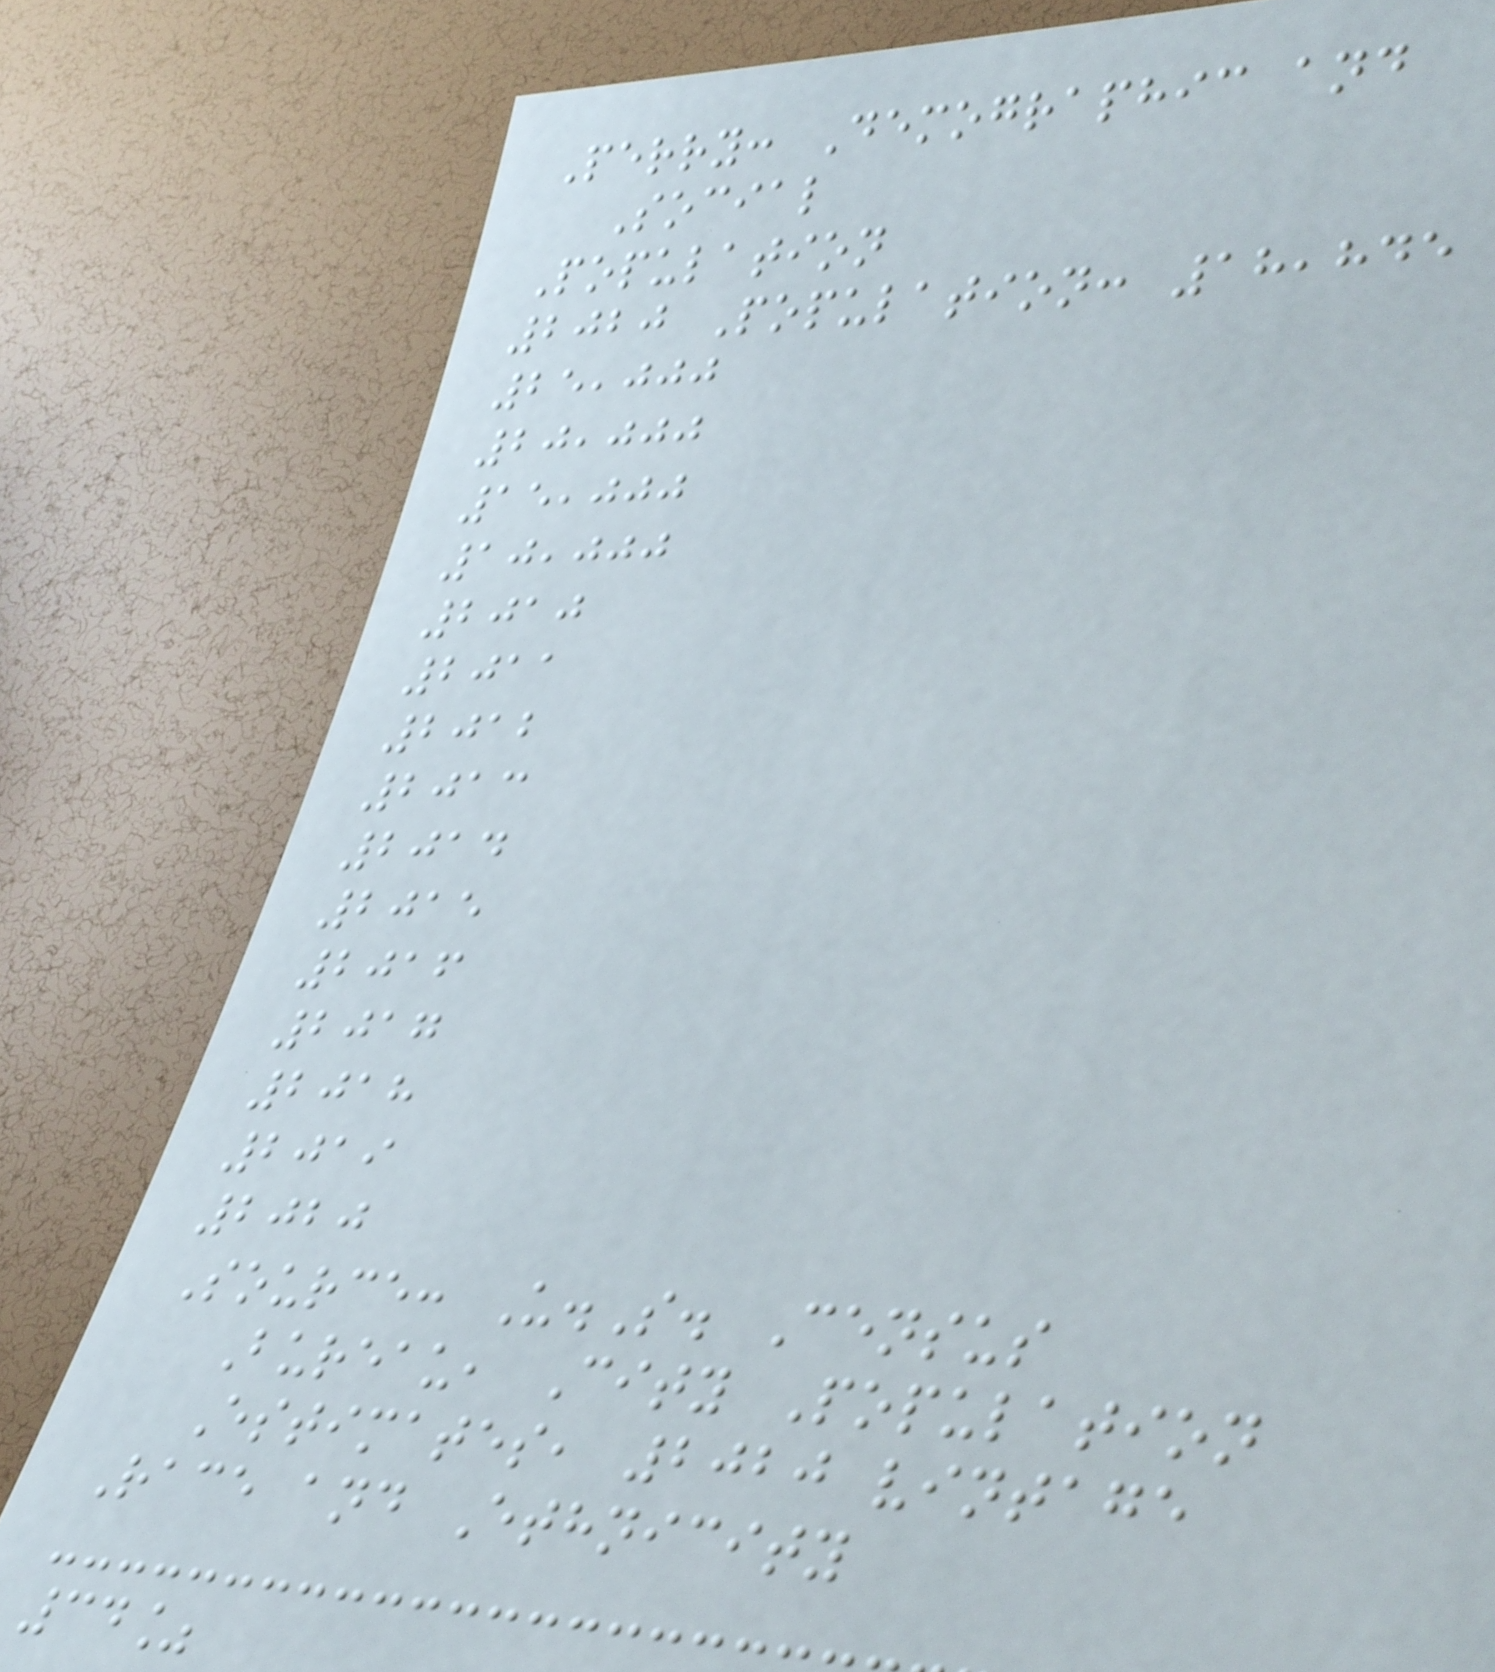Perry: Demographic and
Social
Population
2020 Population: 18,845
25,000
20,000
15,000
10,000
2010
2011
2012
2013
2014
2015
2016
2017
2018
2019
2020
Source: U.S. Census
Bureau, City Population
Estimates, 2020 vintage
Race and Ethnicity
34%
